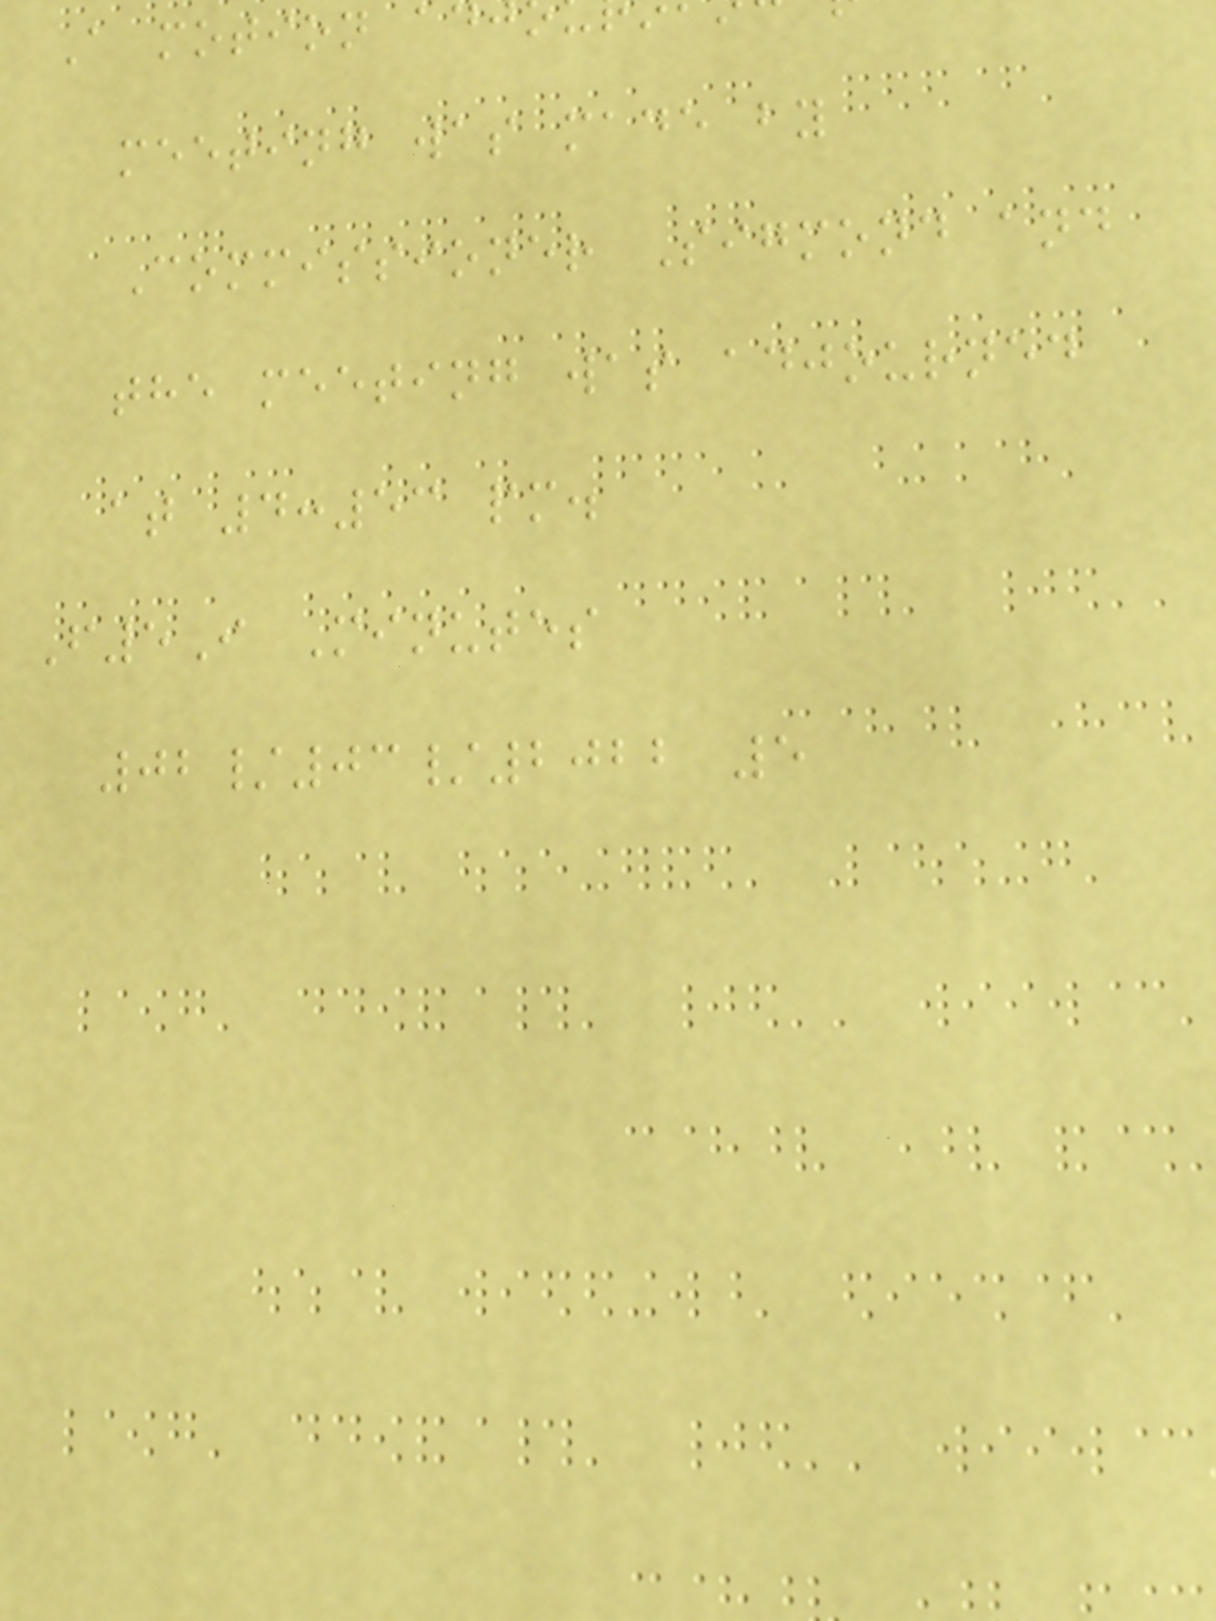A motion ad
meeting was made by
Commissioner Sigmond and
the meeting was adjourned
at 4:53 pm.
F5I Minutes
02/03/2022 5
